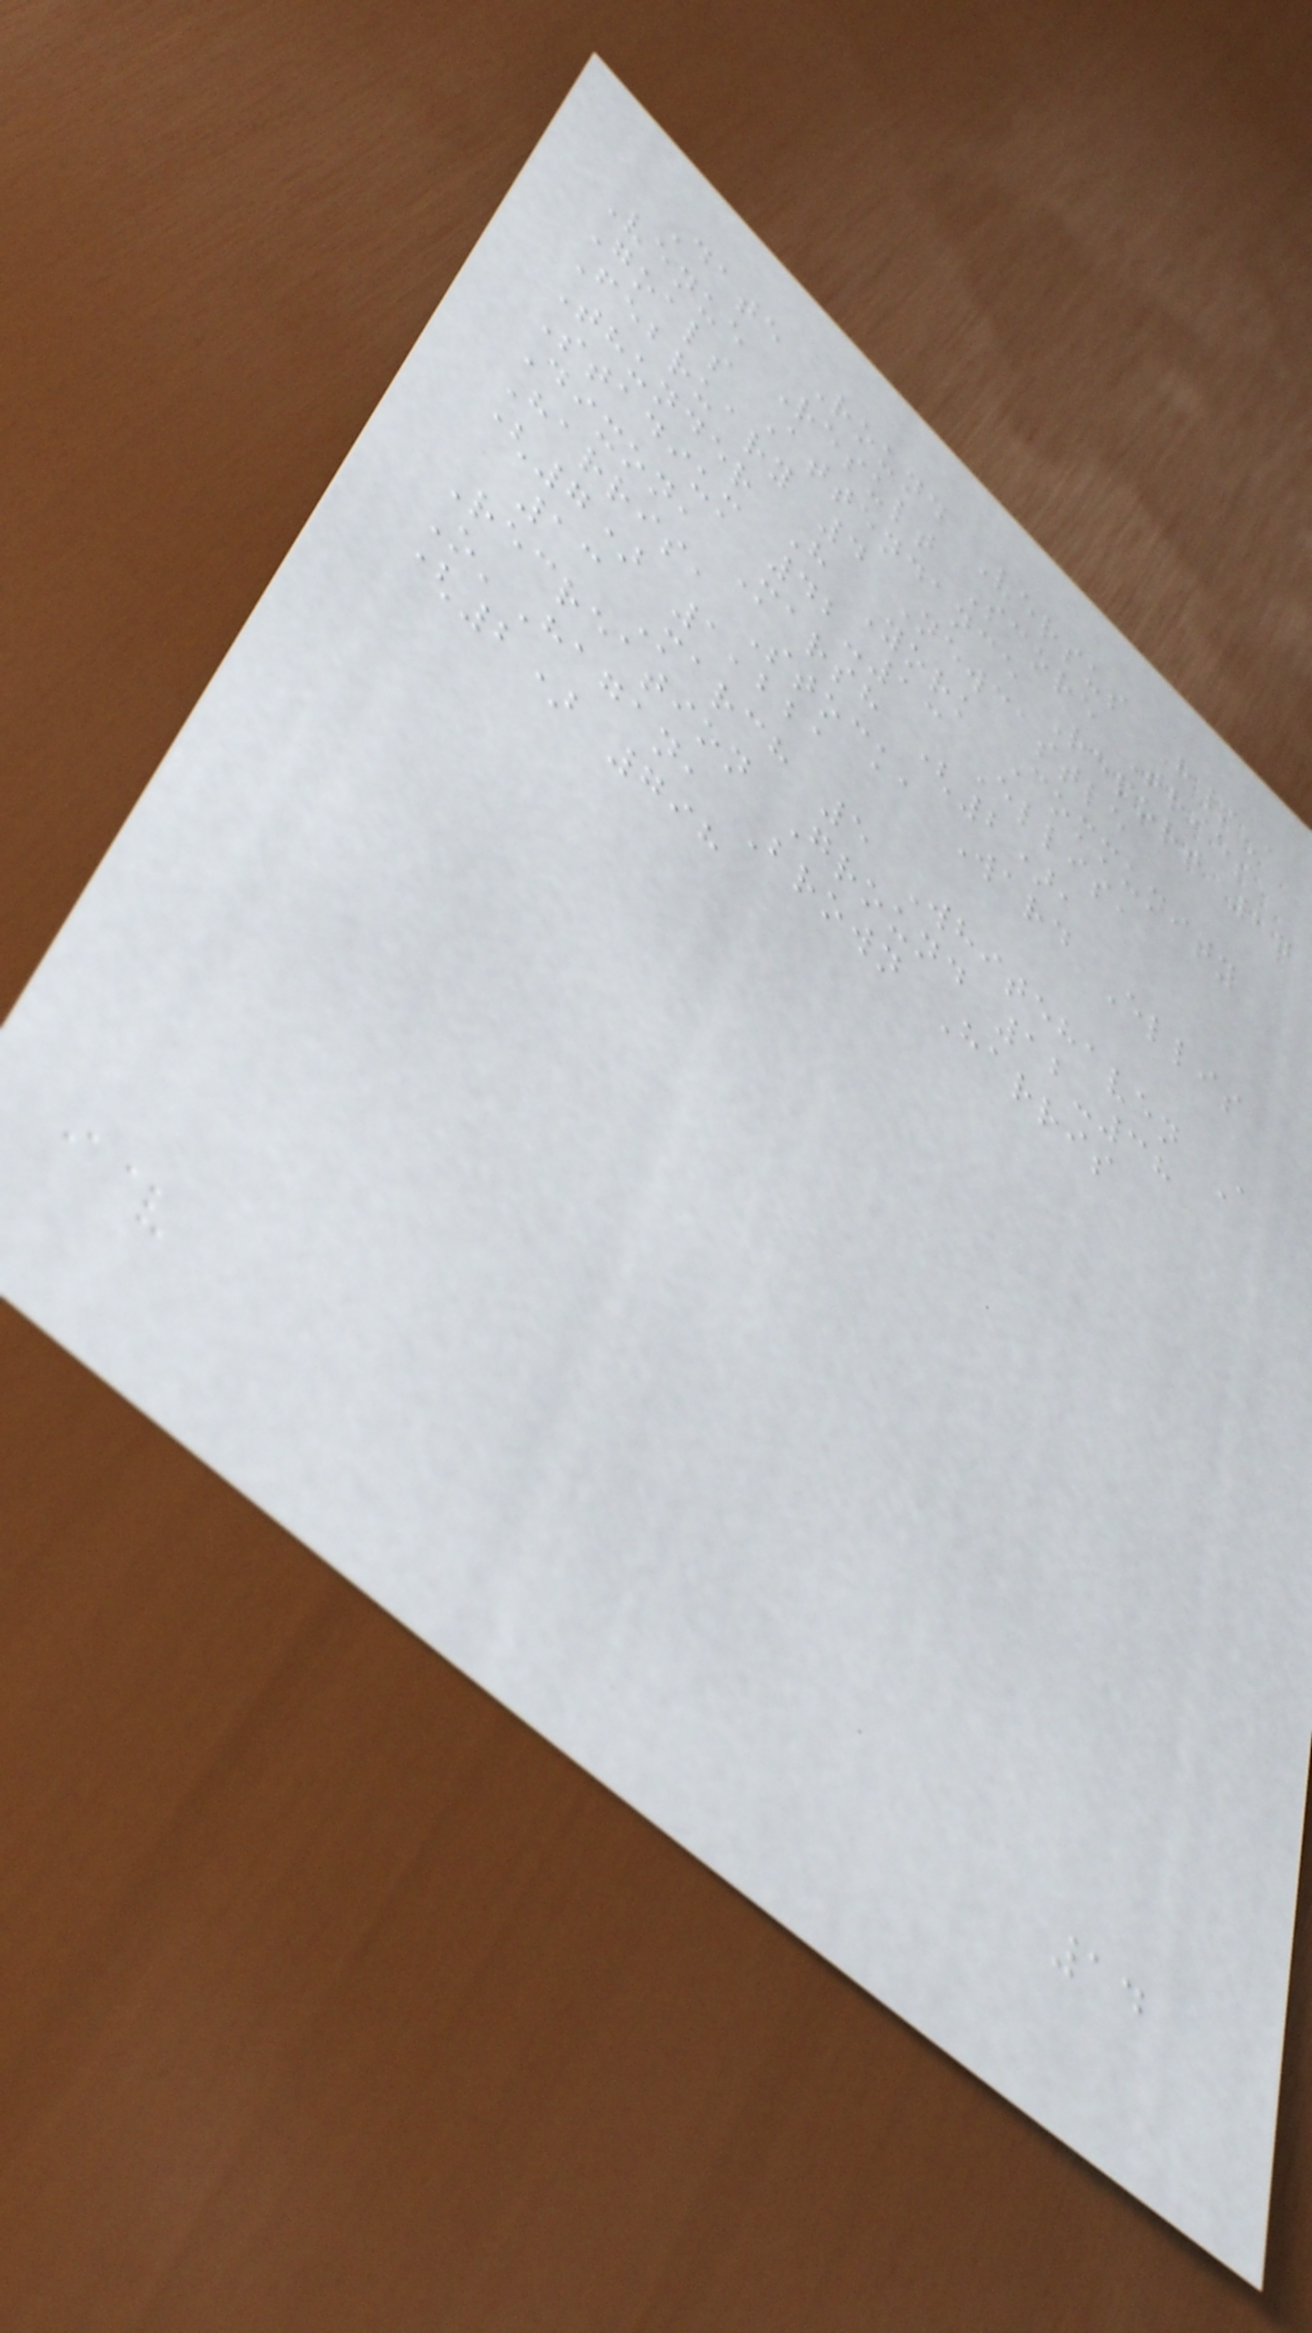Date Round Versus H/A
Venue Result Score Tries
Goals Attendance Report 27
February 4 Newcastle
Thunder H York Community
Stadium 42-13 Ellis,
Dixon, Marsh (2),
Harris, Stock, Ward Ellis
(7) 1,221
13 March 5 Whitehaven A
Recreation Ground 12-38
O'Hagan, Brown Harris
(2) 798
14
